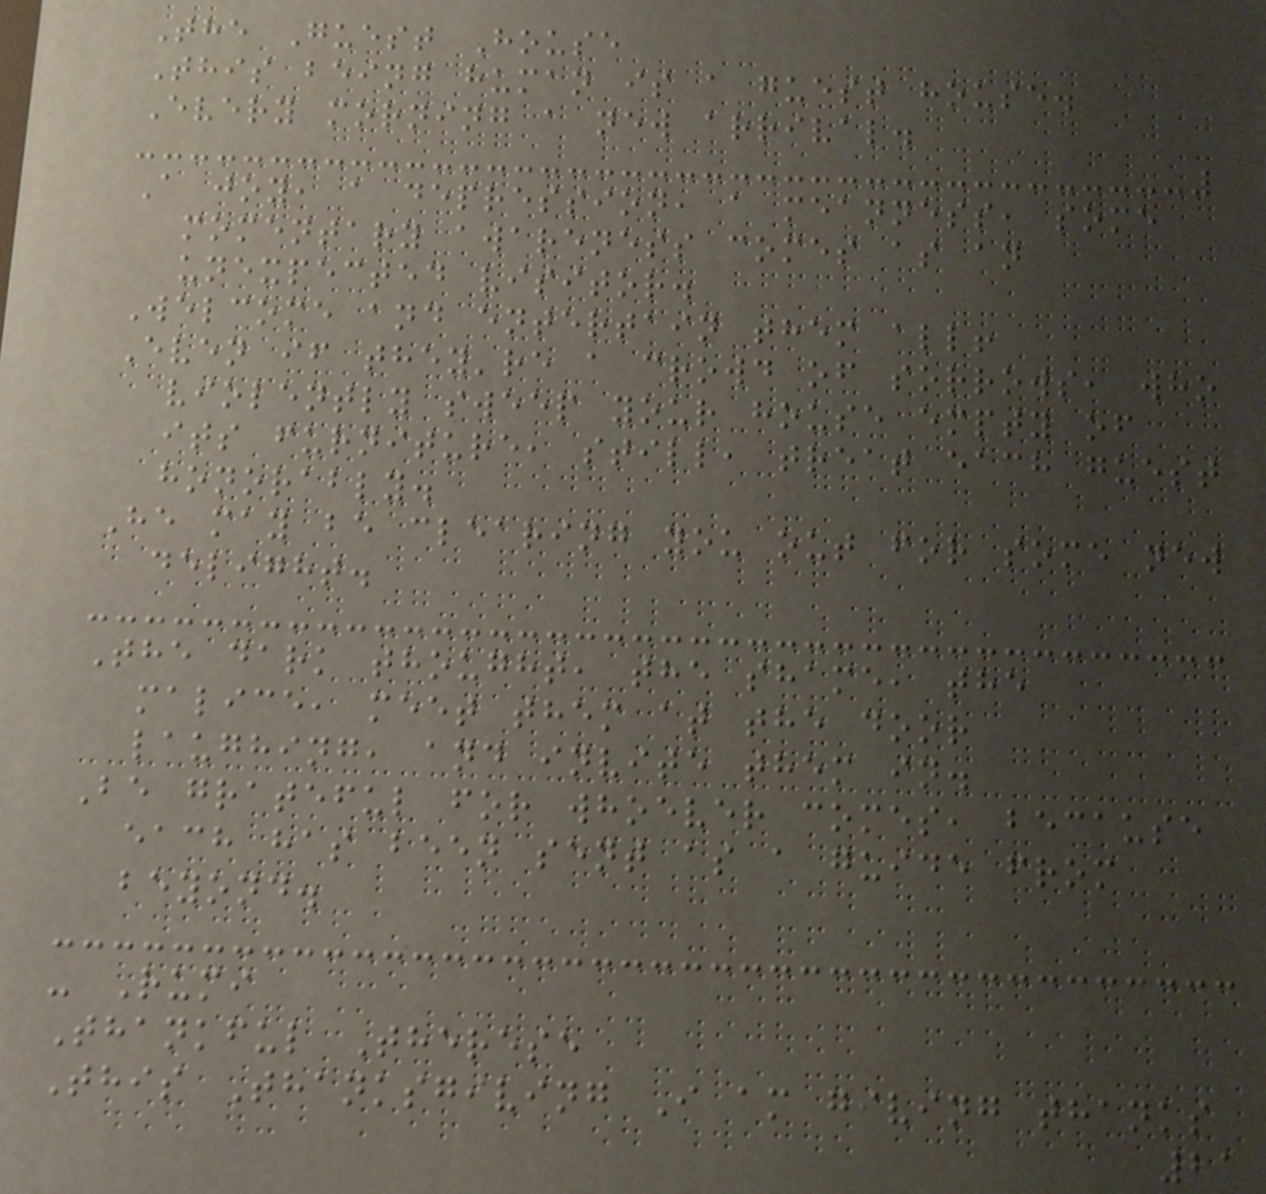The Guest House
This being human is a guest house.
Every morning a new arrival.
A joy, a depression, a meanness, some
momentary awareness comes as an
unexpected visitor.
Welcome and entertain them all!
Even if they're a crowd of sorrows, who
violently sweep your house empty of
its furniture, still, treat each guest
honorably.
He may be clearing you out for some new
delight.
The dark thought, the shame, the
malice, meet them at the door
laughing, and invite them in.
Be grateful for whoever comes, because
each has been sent as a guide from
beyond.
- Rumi
Thankful Therese
This Thanksgiving I am giving thanks
21
